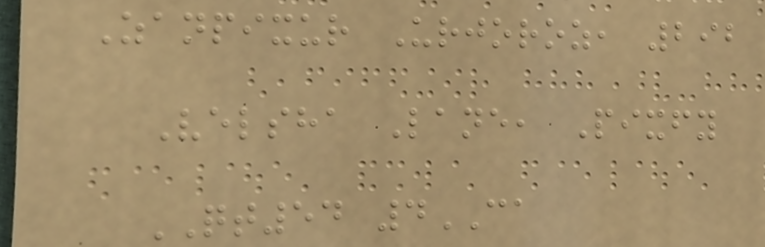Zanpixur Urjoroz, 292
Velsha Lane, Pixfy
QT54 4CA
